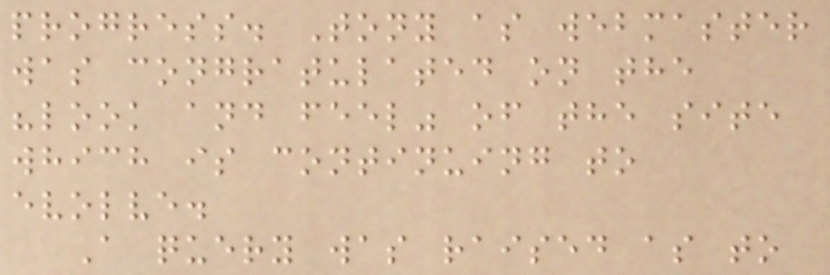progress. Tony as webmaster
was congratulated on the
"look and feel" of the site
which is continuing to
evolve.
A query was raised as to
